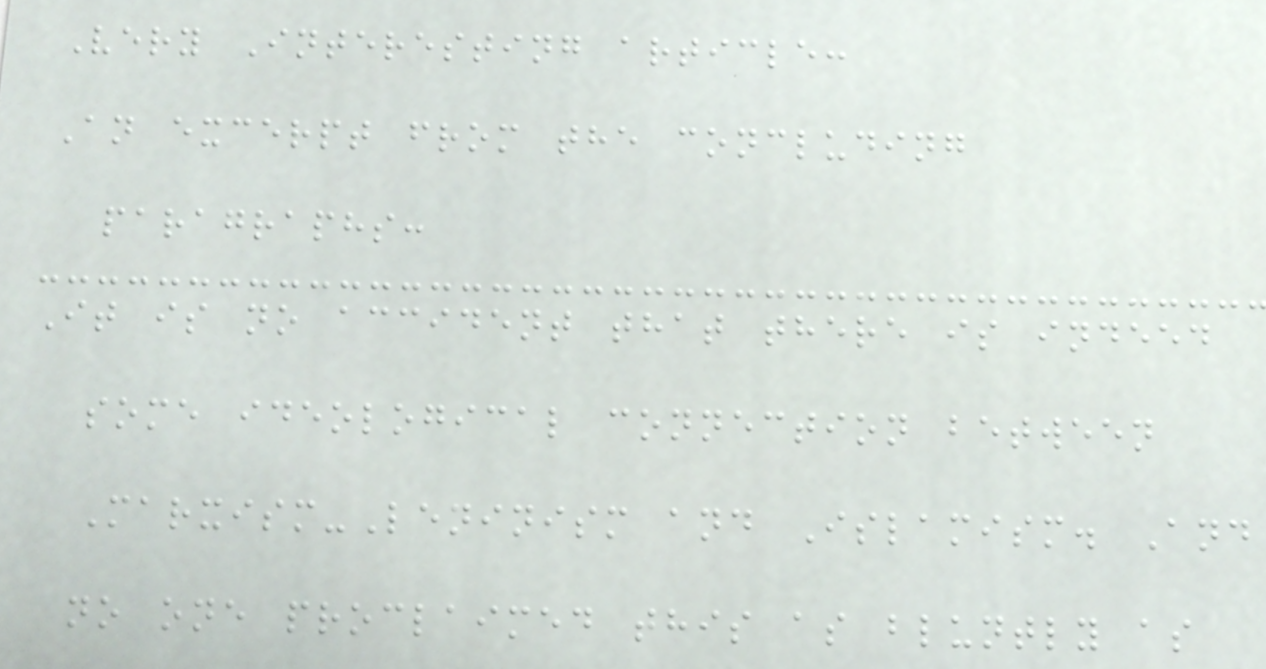Very Interesting article:
An excerpt from the concluding
paragraphs:
It is no accident that there is indeed
some ideological connection between
Marxism-Leninism and Islamism. And
no one proclaimed this as bluntly as
